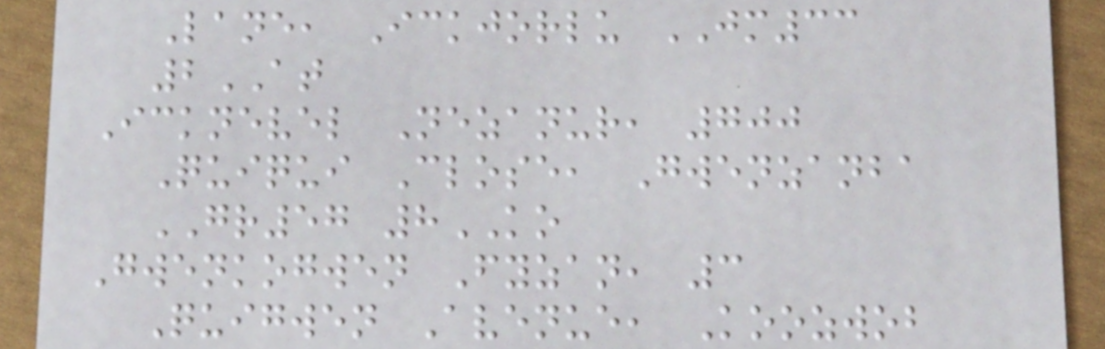Lane, Ickjorlu JM33
2AT
Icknevel Nezanur, 700
Quiqui Close, Gwenzanba
GR57 8KO
Gwenkogwen Fyzan, 3
Quigwen Avenue, Koozwob
